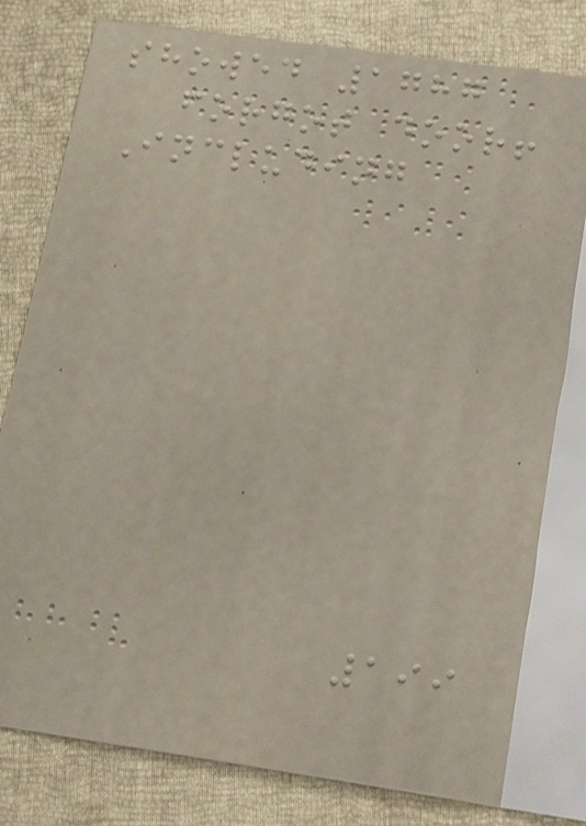showed 1787
forgot door!
Including
199
